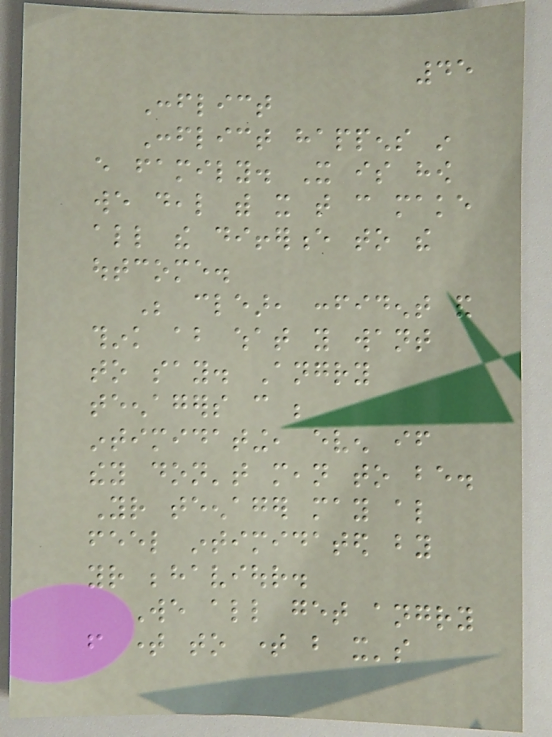45
Conflict
Conflict happens in
every family. It is how
we deal with it that can make
all the difference to the
outcome.
Be clear, confident and
think about what you want
to say. Angry
teenagers can be
intimidating, even if
they don't mean to be.
Your teenager may also
feel intimidated by
your behaviour.
We all get angry
from time to time but it's
